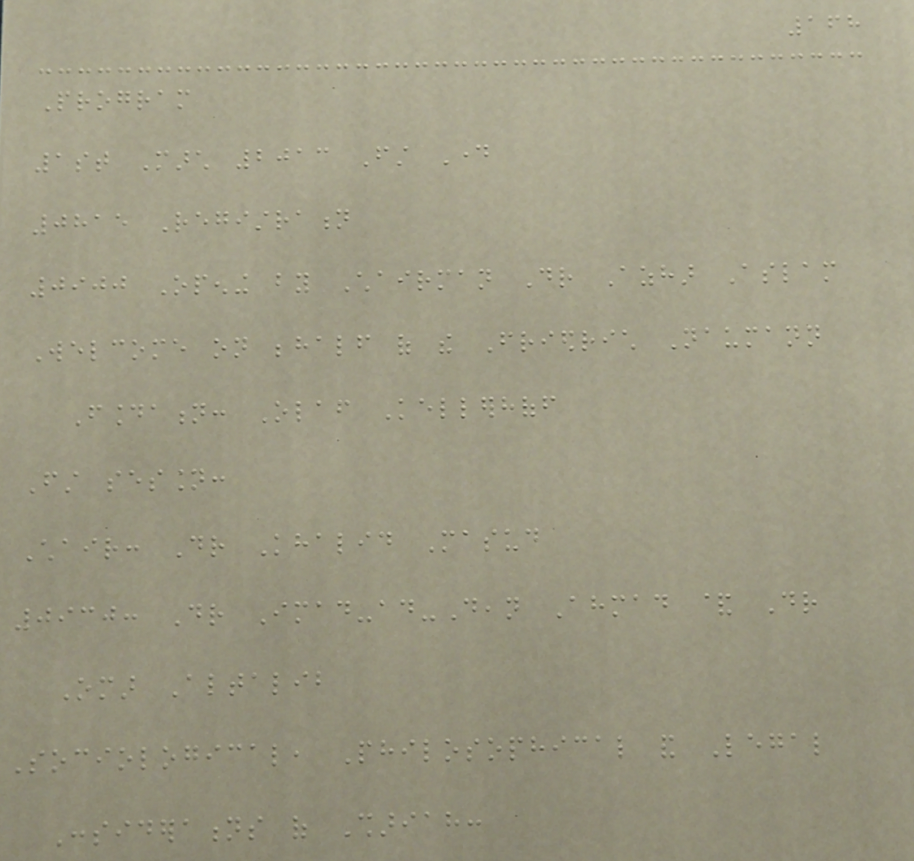168
Program
1st March 2013 First Day
0815 Registration
0900 Opening by Chairman Dr Azhar Aslam
Welcome on behalf of the Friedrich Naumann
Foundation: Olaf Kellerhoff
First session:
Chair: Dr Khalid Masud
0930: Dr Imad-ad-Dean Ahmad & Dr
Omar Altalib
Sociological, Philosophical and Legal
Considerations of Shariah:
